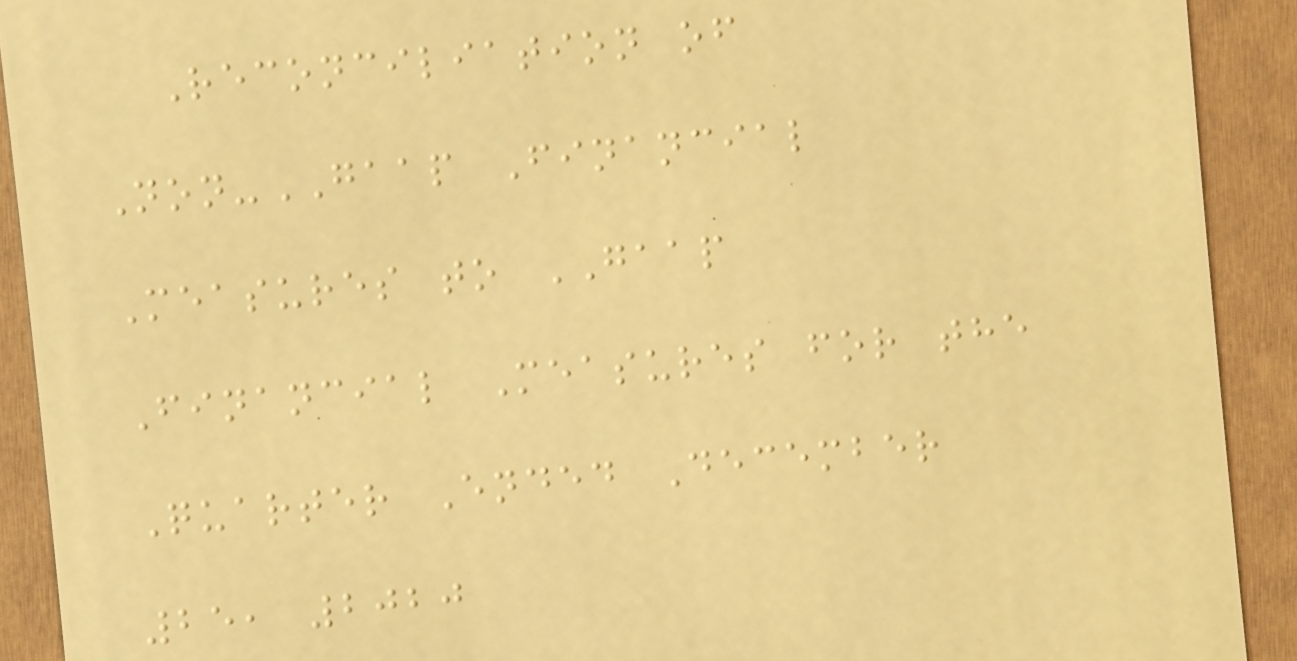Reconciliation of
Non-GAAP Financial
Measures to GAAP
Financial Measures for the
Quarter Ended December
25, 2020
